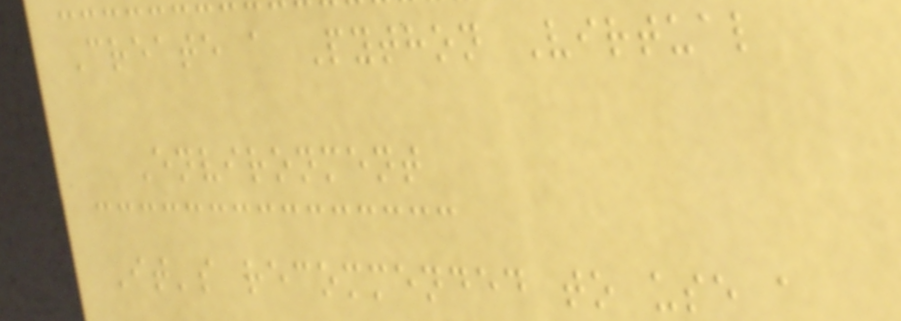Create a Python Virtual
Environment
It's recommended to use a
